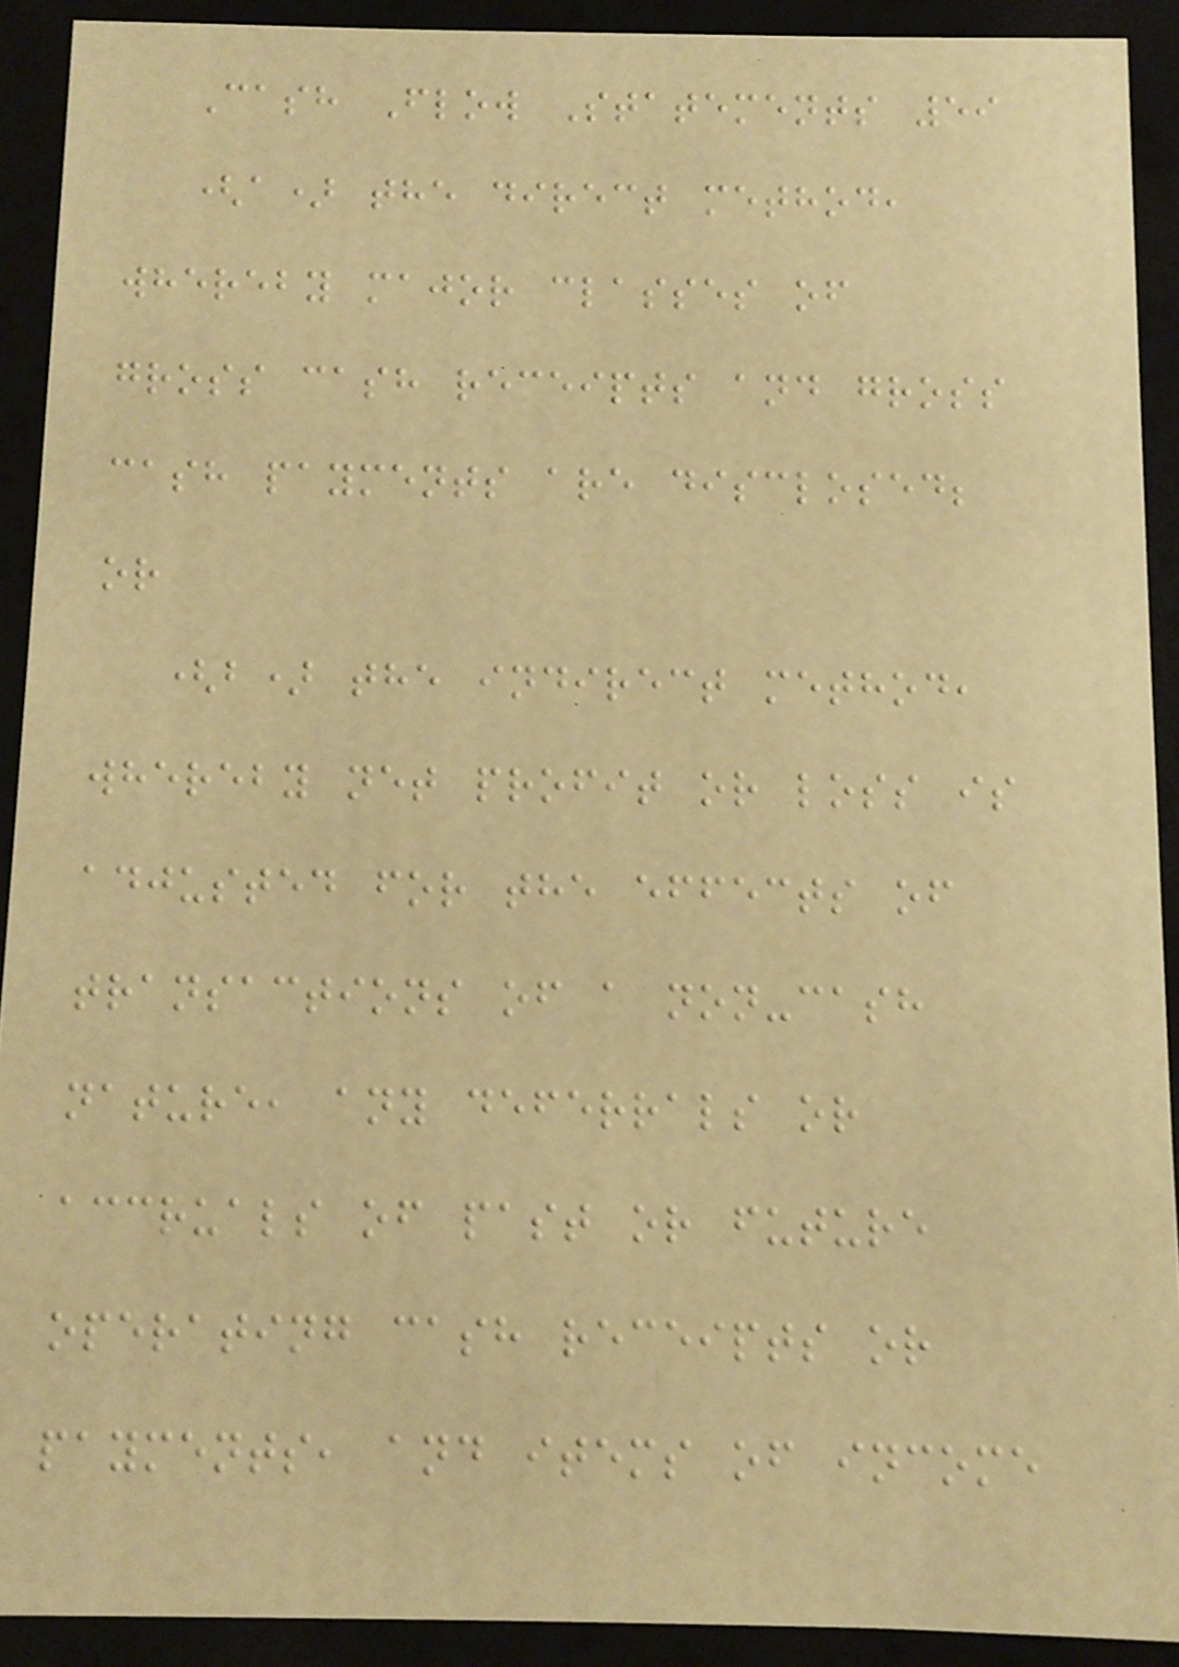Cash Flow Statements 59
(a) the direct method,
whereby major classes of
gross cash receipts and gross
cash payments are disclosed;
or
(b) the indirect method,
whereby net profit or loss is
adjusted for the effects of
transactions of a non-cash
nature, any deferrals or
accruals of past or future
operating cash receipts or
payments, and items of income
